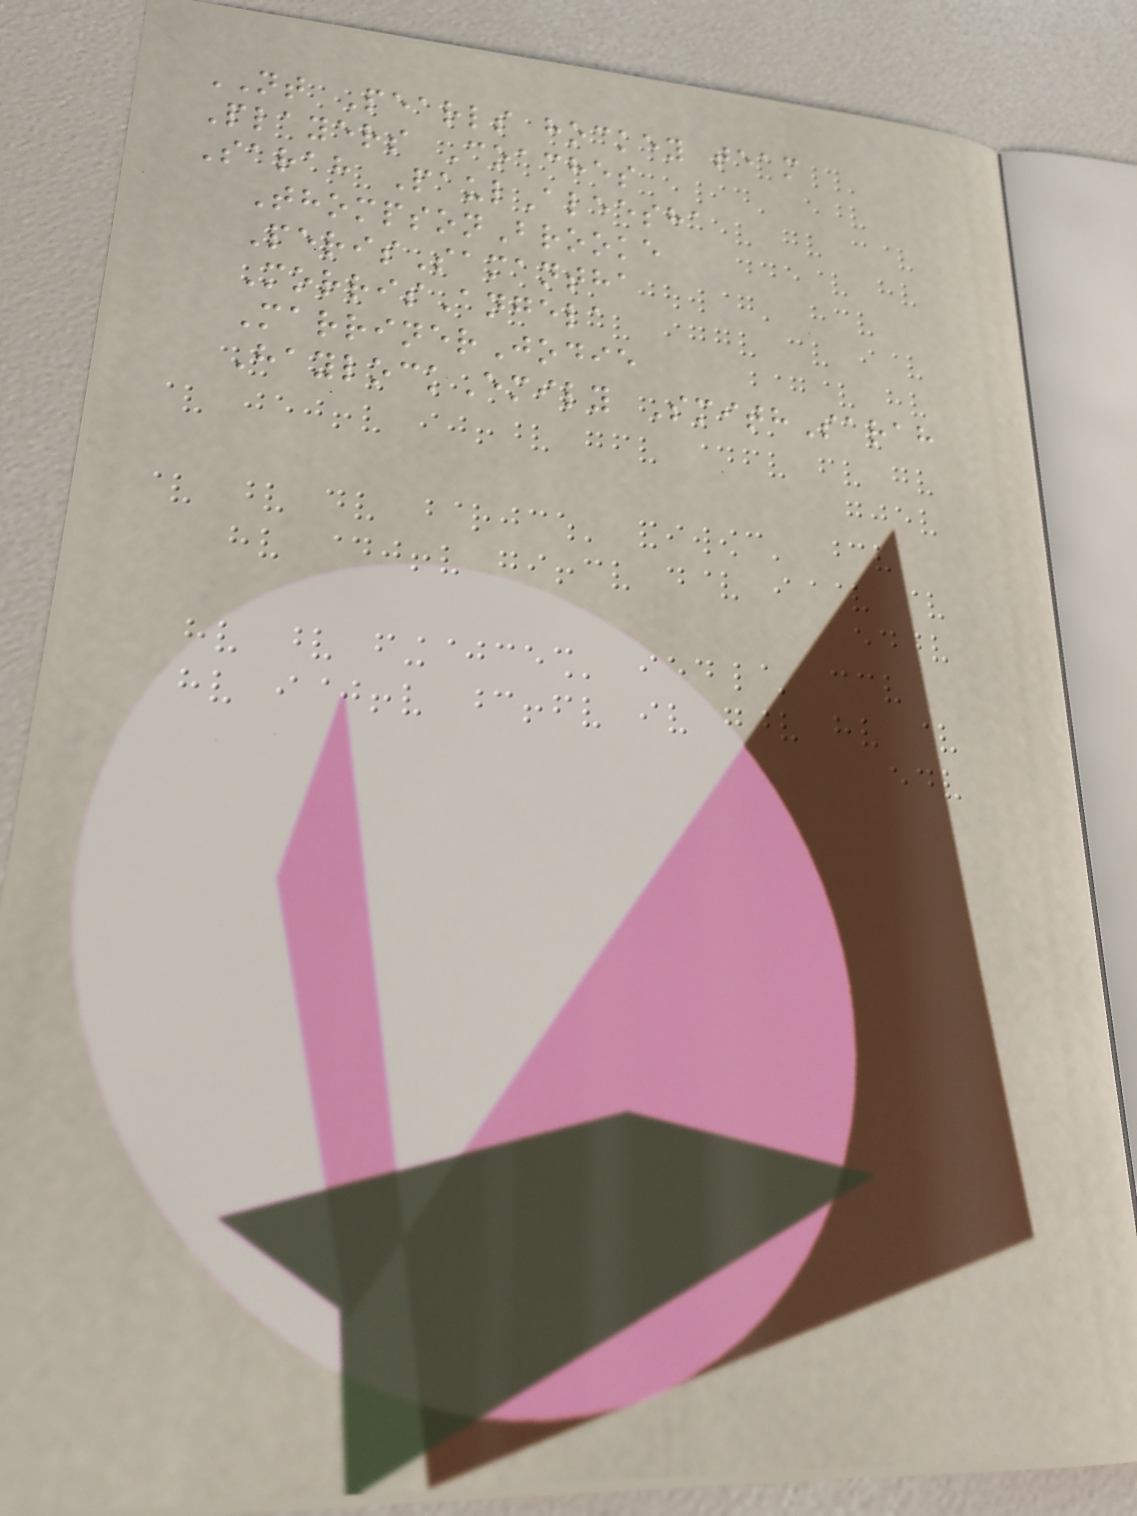NT Pearls hockey team
Players Coaches
Sarah PaulAleesha
ThompsonBrooke
PerisSamantha
MorrisAngela
MarrinerJodie
HaylockEmily SmithSarah
